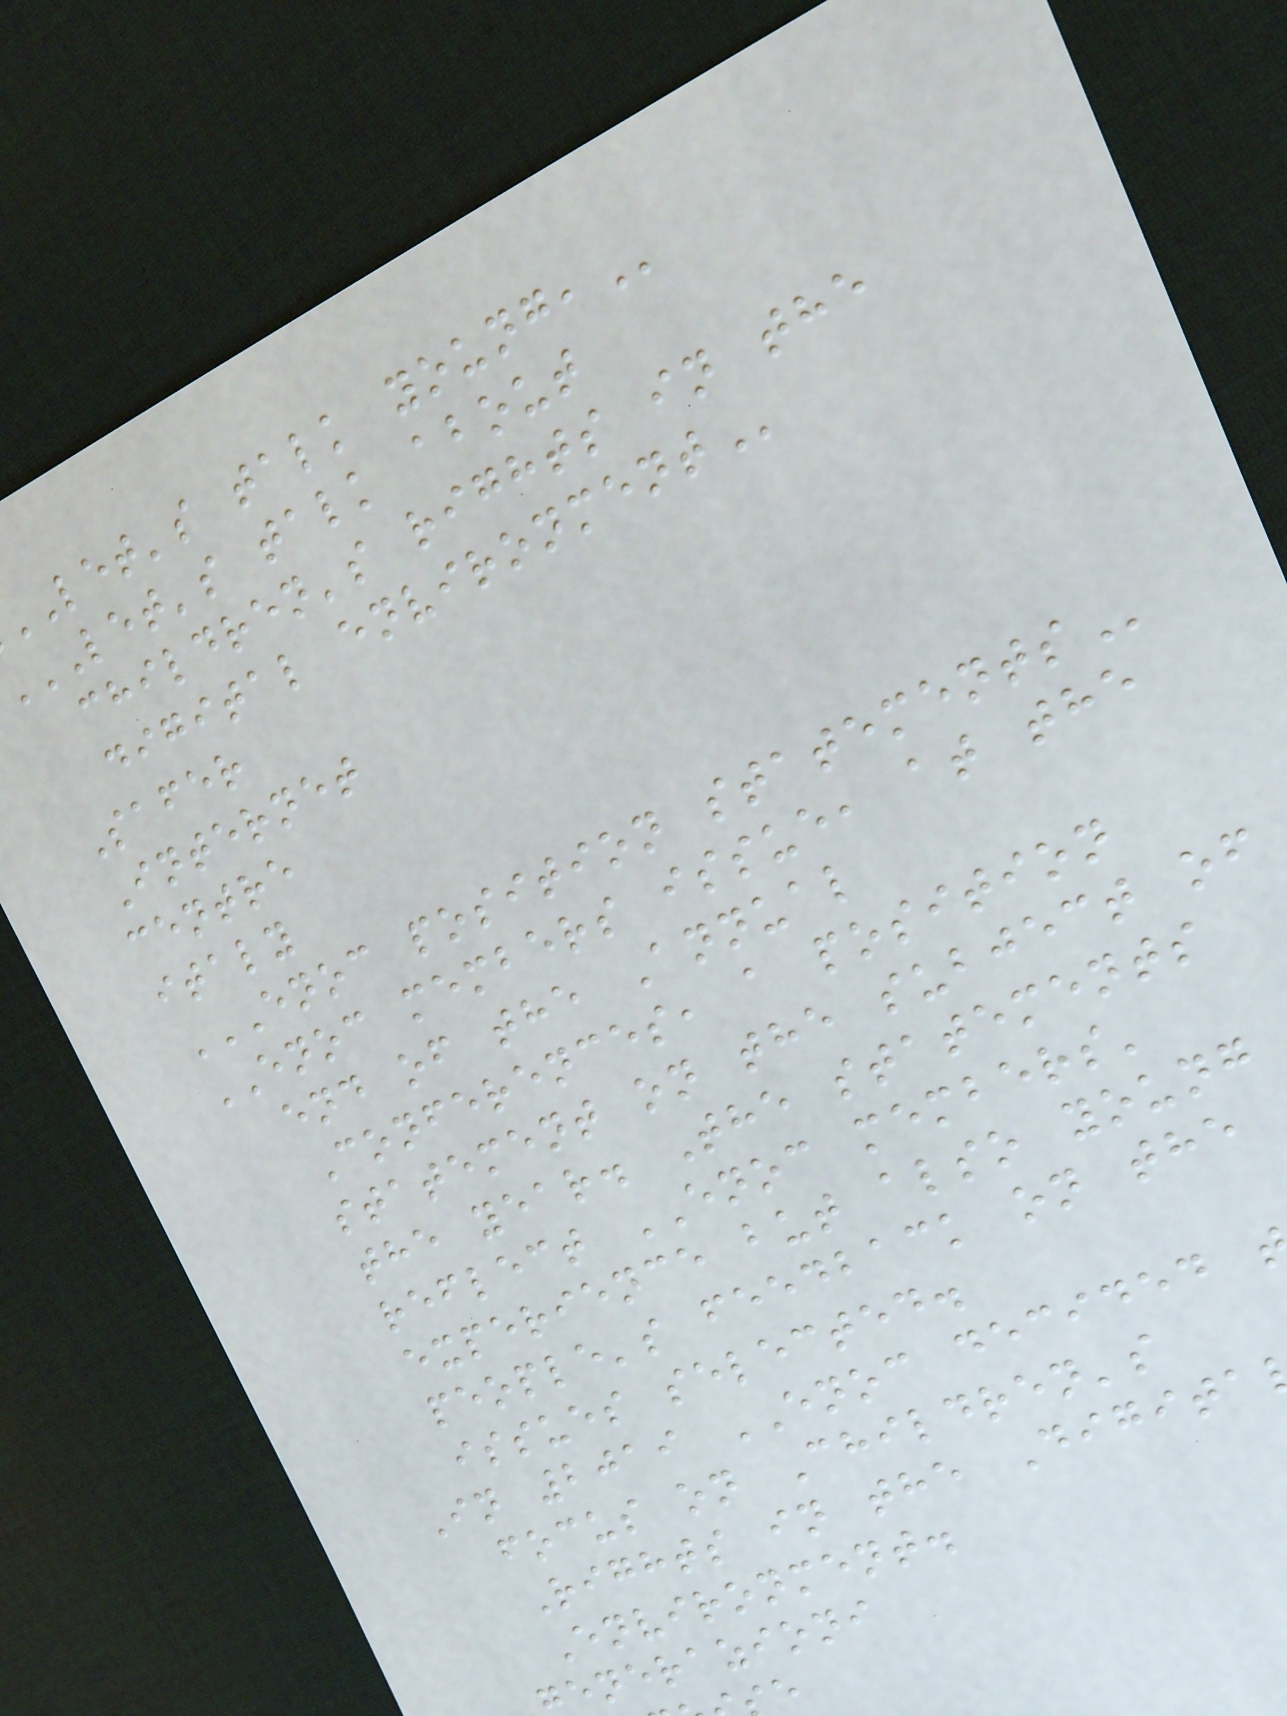let's talk
let's talk about
children's rights in the
digital
Safer
Internet
centre
italy
ENOC POSITION STATEMENTS
ENOC members issue, at the
end of the Annual
Conferences, a position
statement on the subject of
the year. The statements
reflect ENOC members'
experience but also young
people's feedback on the
issues selected.
In 2019 ENOC decided
focus on Children's
Rights in the Digita
Environment.
enerazioni
